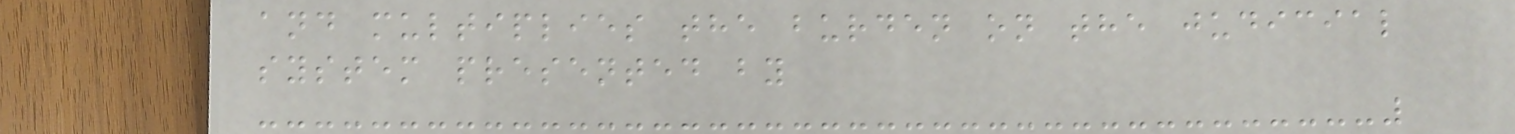and multiplies the burden on the judicial
system presented by
